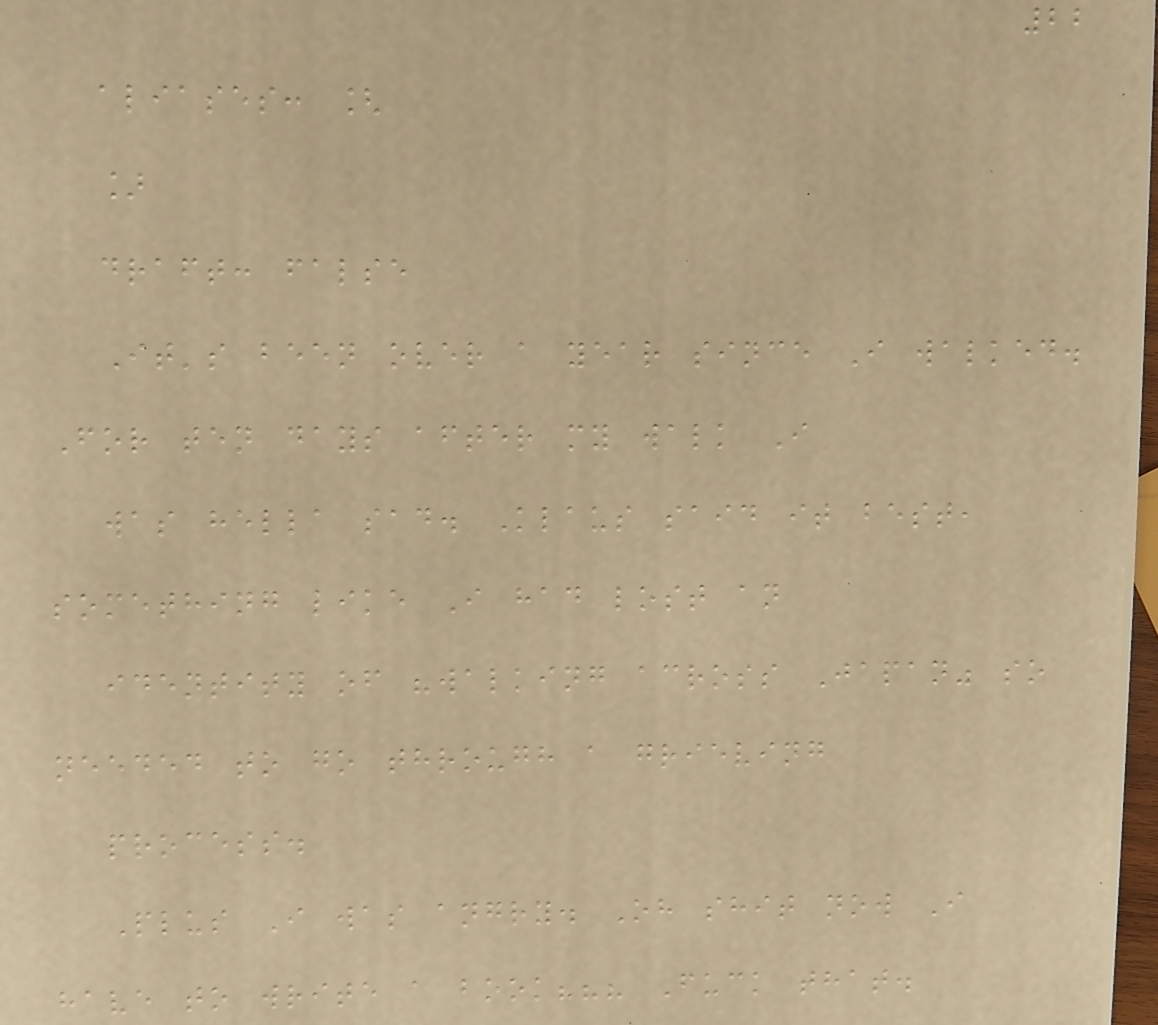22
aliases: [
]
draft: false
It's been over a year since I walked.
For ten days after my walk I
was hella sad. Klaus said it best,
something like I had lost an
identity of "walking across Japan" so
needed to go through a grieving
process.
Plus I was angry. Oh shit now I
have to write a book??? Fuck that.
